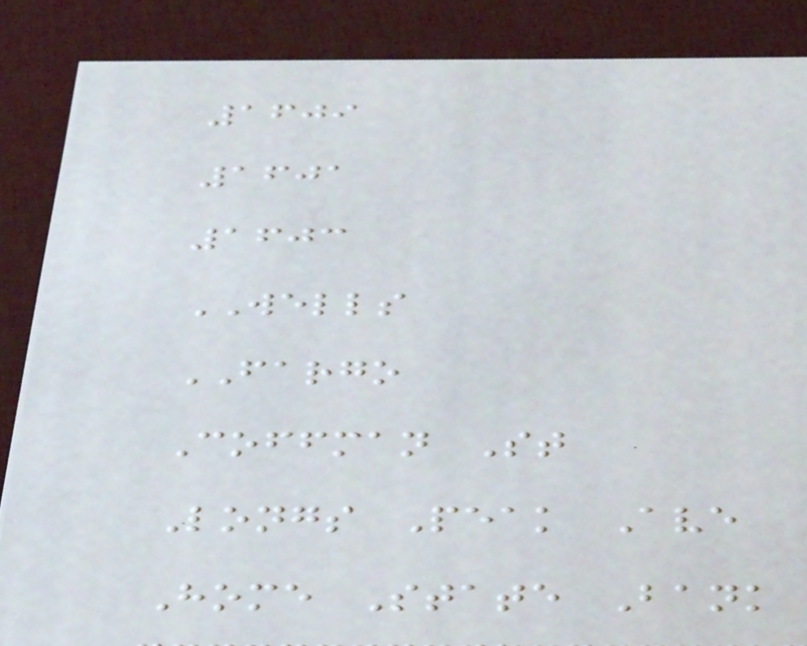1609
1601
1603
WELLS
FARGO
Coffman St
Longs Peak Ave
Home State Bank
